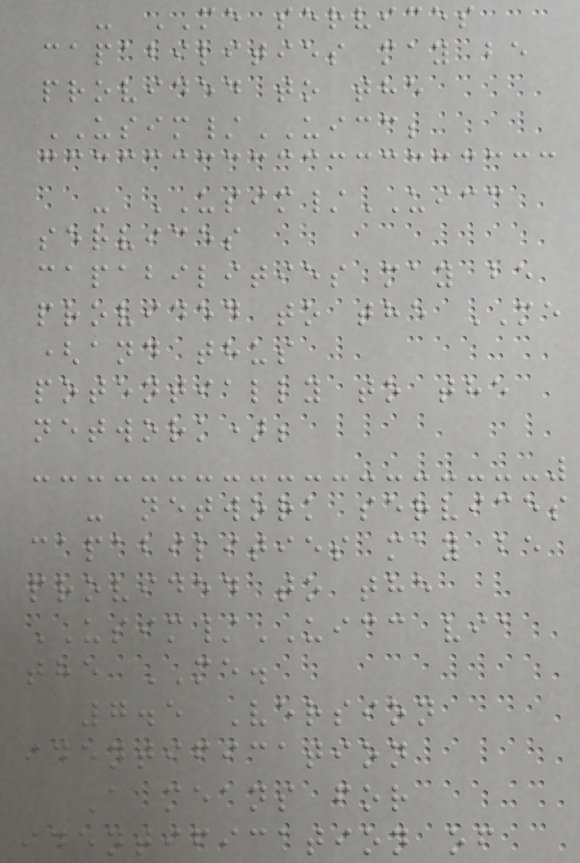- ME services
capabilities may be
provided to the
USIM/UICC;
- USIM/UICC
services
capabilities may be
provided to the ME
(and thus
potentially to the
network);
- network services
capabilities may be
provided to the
USIM/UICC via
the ME.
7.5 Version
identification
A means for
identification of
